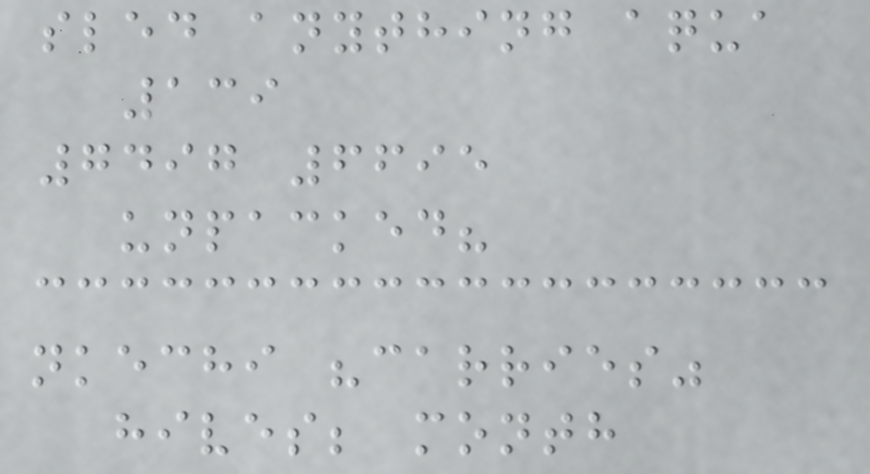sled anything aqua
139
7497 6695
unpacked?
nkechi "carries"
hives; month
